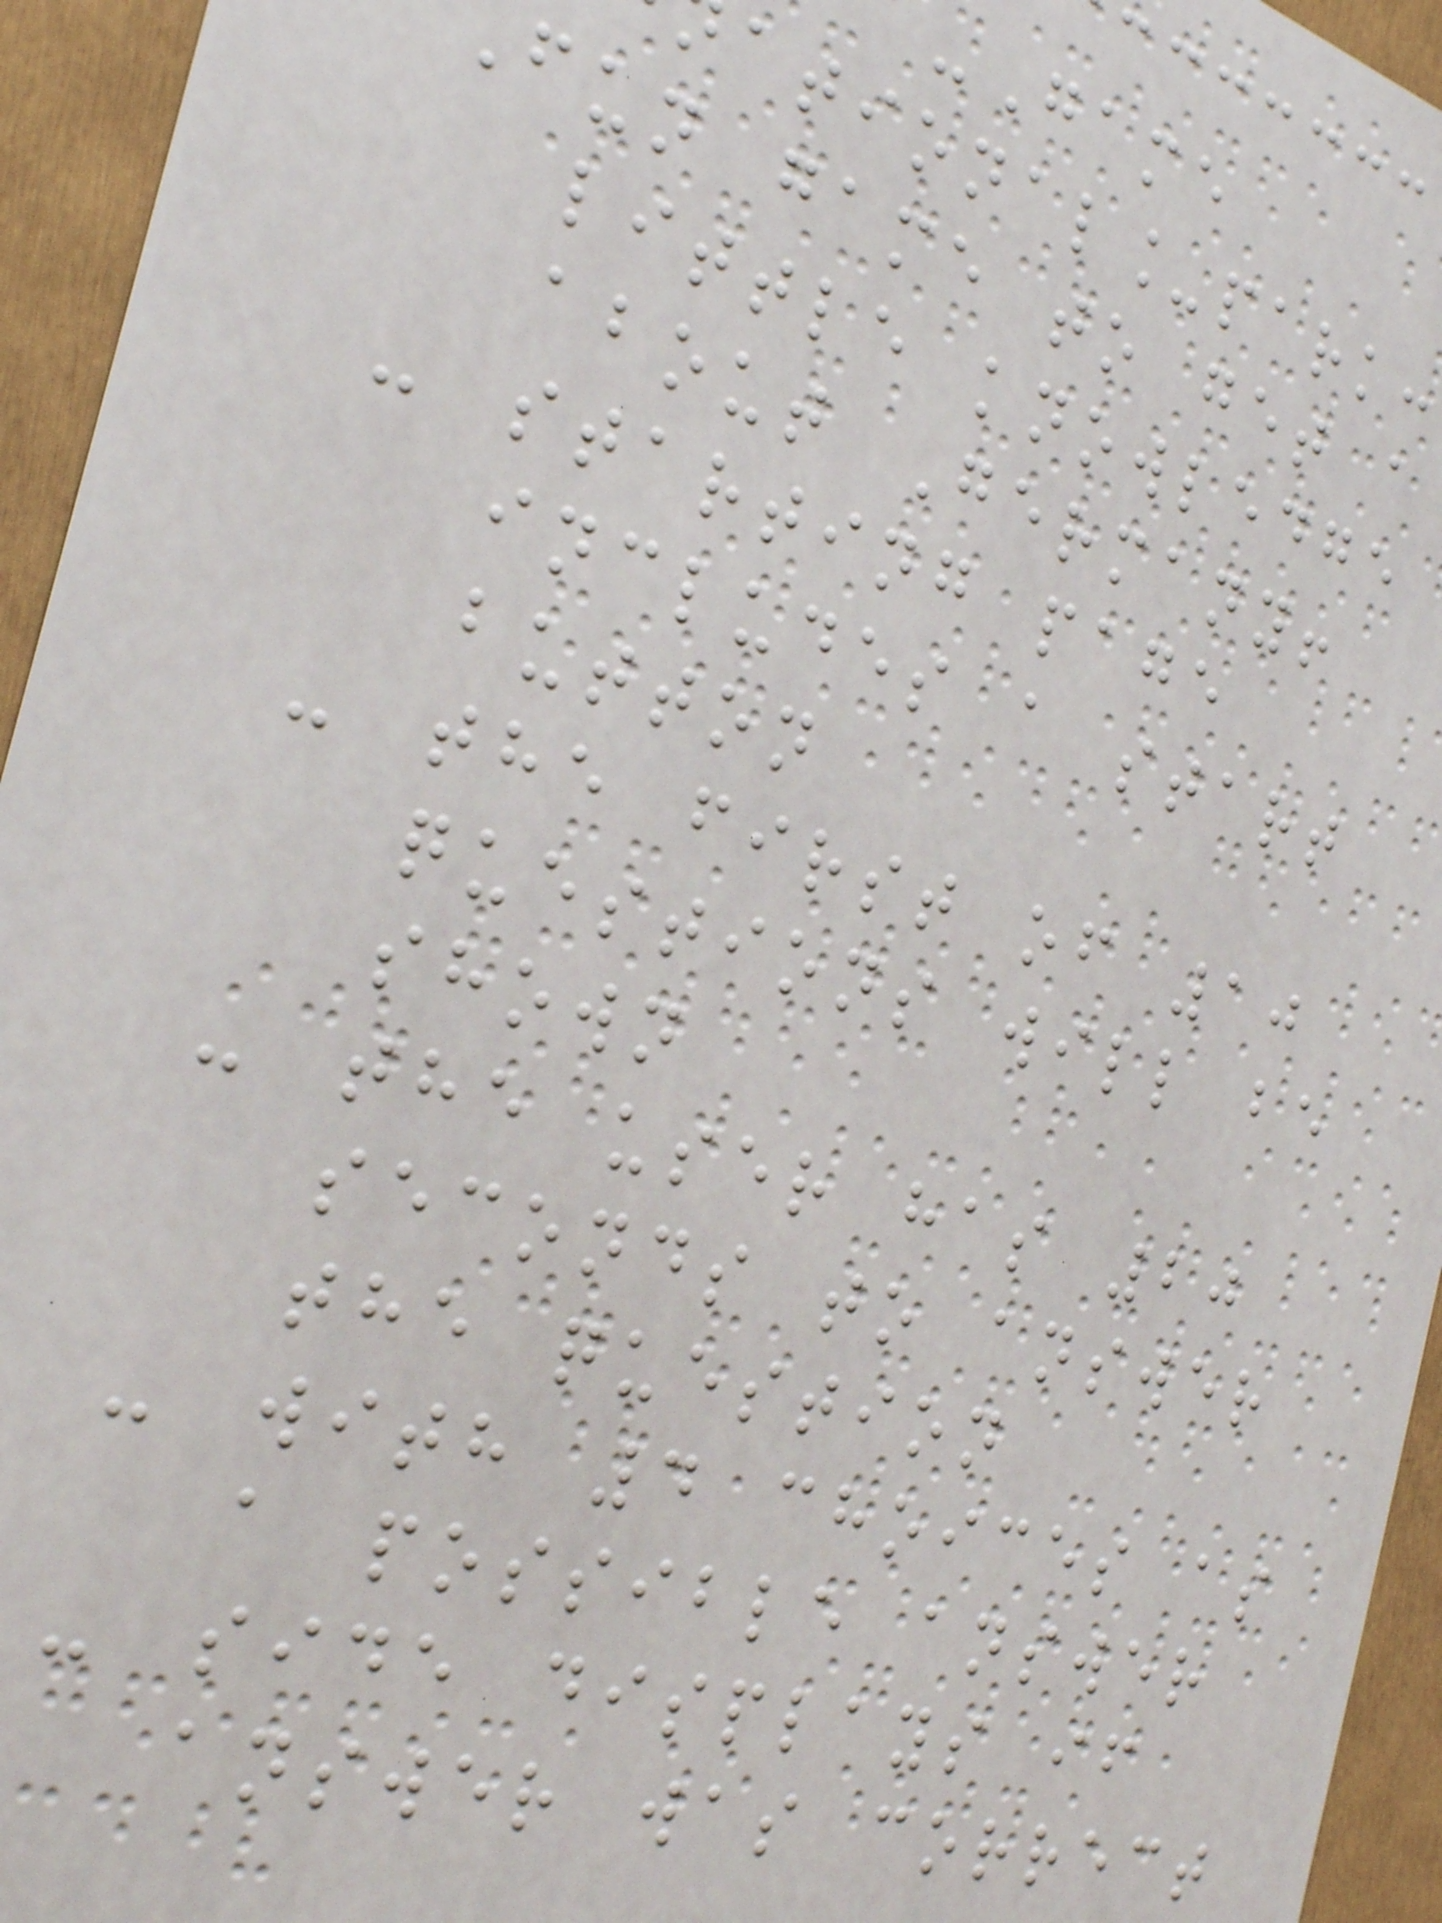-Game
ational_park:
fun game to get a
little knowledge
about Germany!
- starting page
includes a start
button
- the first of 10
questions will be
shown
- the user has 20
seconds to answer
the question
- with 4 choices as
a possible answer
- side displays if
answer was correct
